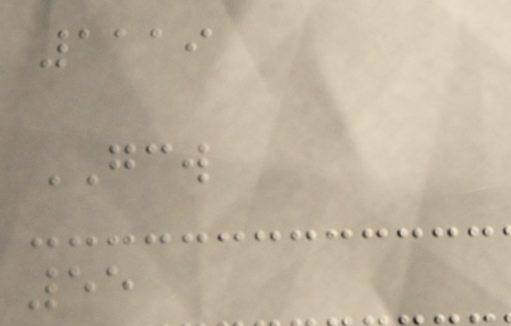1119
GCW
55
